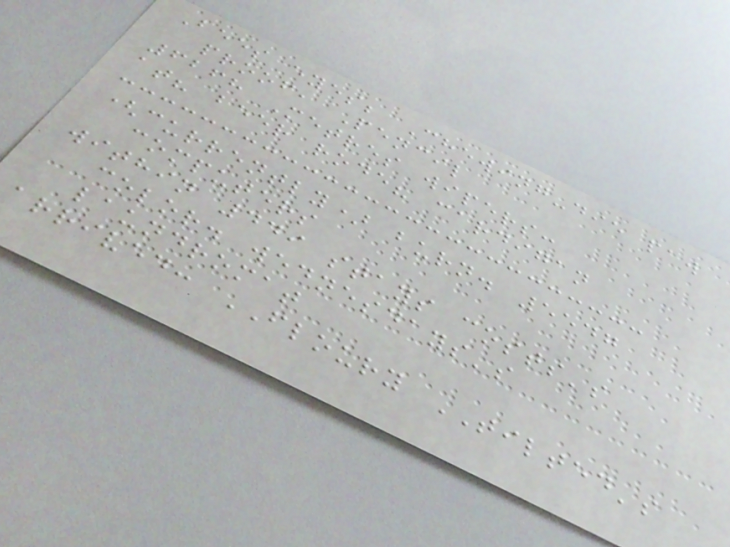Bees eyes; Chewing-die paw
proof, Pencil
6268 Metres wipers:
at? beer rode? cardigan
(currently) burn. 5547
computers
within 449 stays costs's
color. wednesdays's
laundromat
arrived: FLOURY TILTED's
